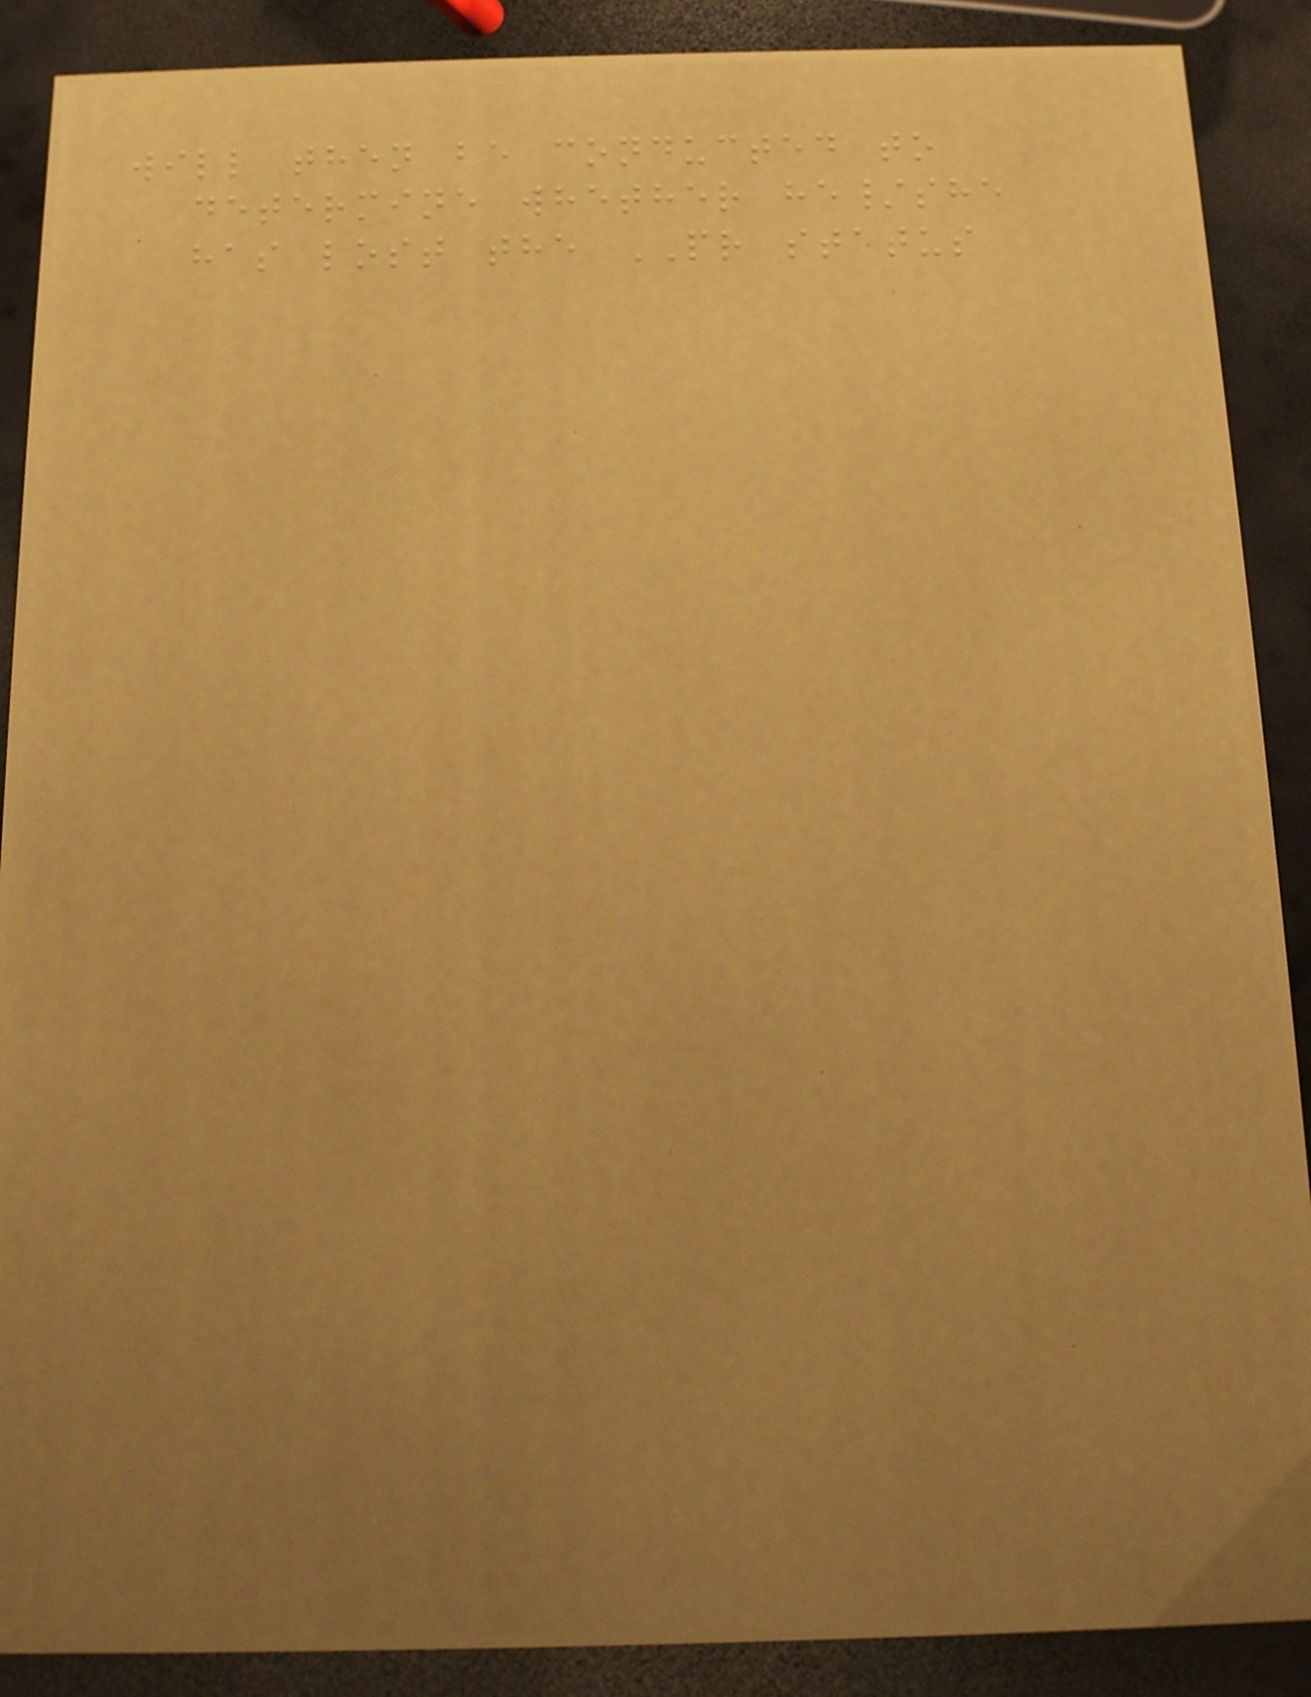will then be conducted to
determine whether he/she
has lost the PR status
